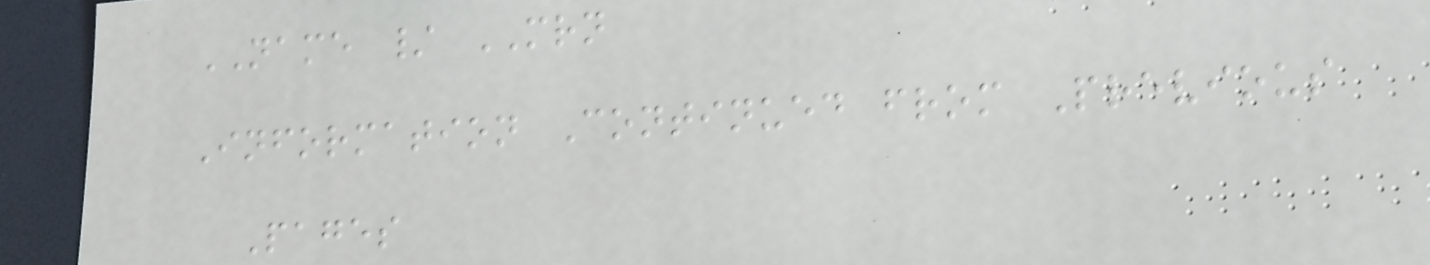NAME / MRN
Information Continued from Previous
Pages
